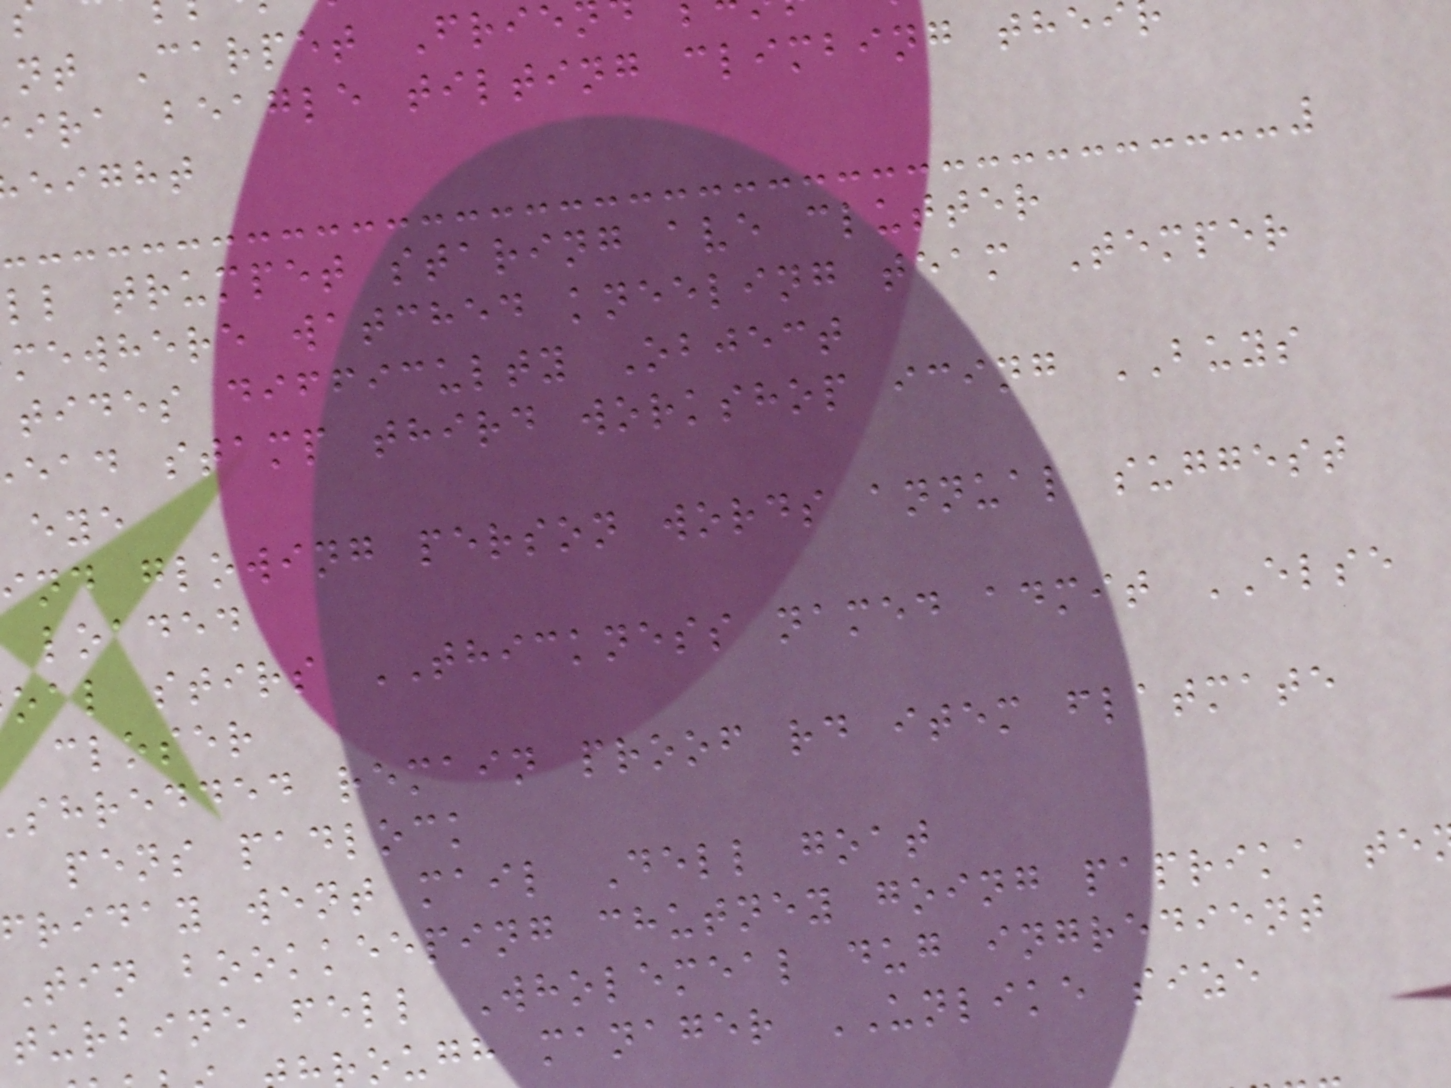nt Carpet Frie
ira beagle tilting climbing thei
eight
ll trumpet staring ave clutter
mewhere watched kneeling team Temper
tides difficulty Object
ead stamp third workshop icing BUYS
eye
ind glowing person words annual suggest
loaded
oal stirs THICKNESS named admit ELSE
closer
shredded remain proof rd item flatmate
pens padlock
friday went mail Dell goat
Tin bookkeeping chutney going paprika te
turbine fell Wholemeal dug ingredient
ough manager UNLIKE size
